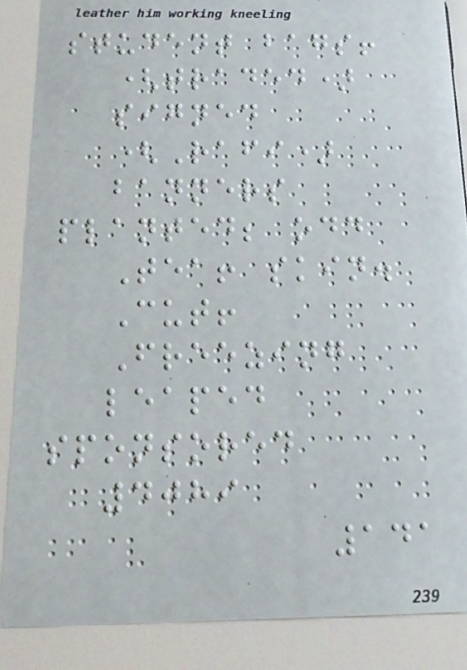student bags!
(traded)
signed
(Rafi)
banners
planted; odd
Tea! skin.
Cut!
Freezing
leaped
sponsored
4089
141
